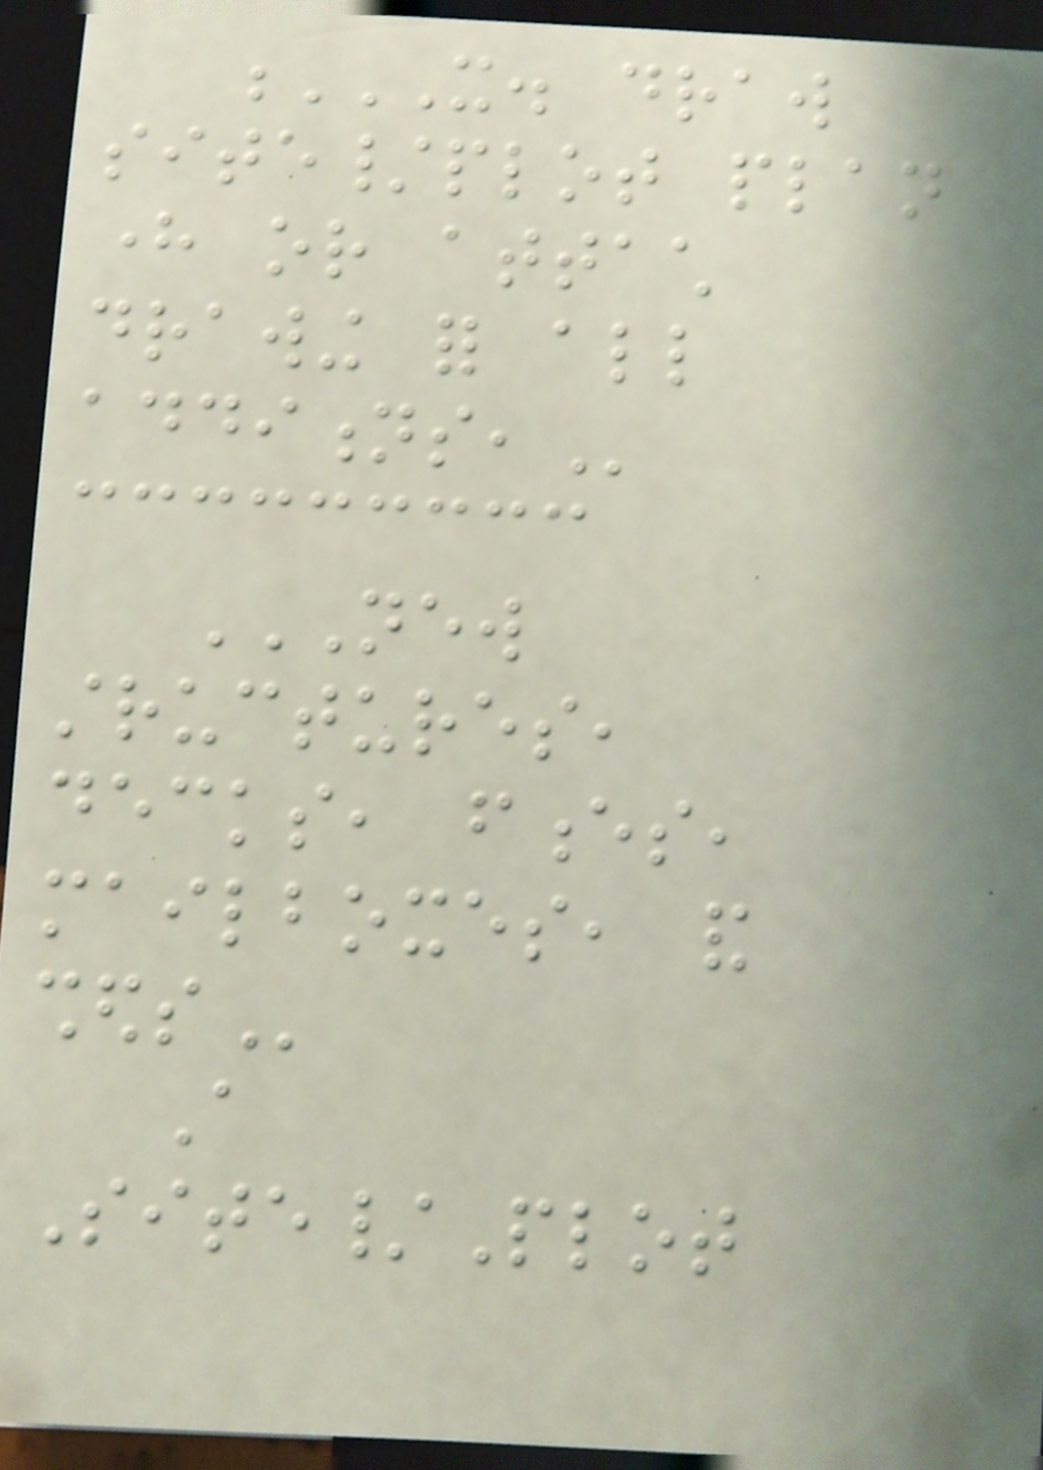X. DRAW
SITE/PLOT PLAN
HERE OR ATTACH
DRAWING FOR ALL
ADDITIONS,
NEW
STRUCTURES,
DECKS, FENCES,
MAILBOXES, AND
SHEDS
A
Site/Plot
